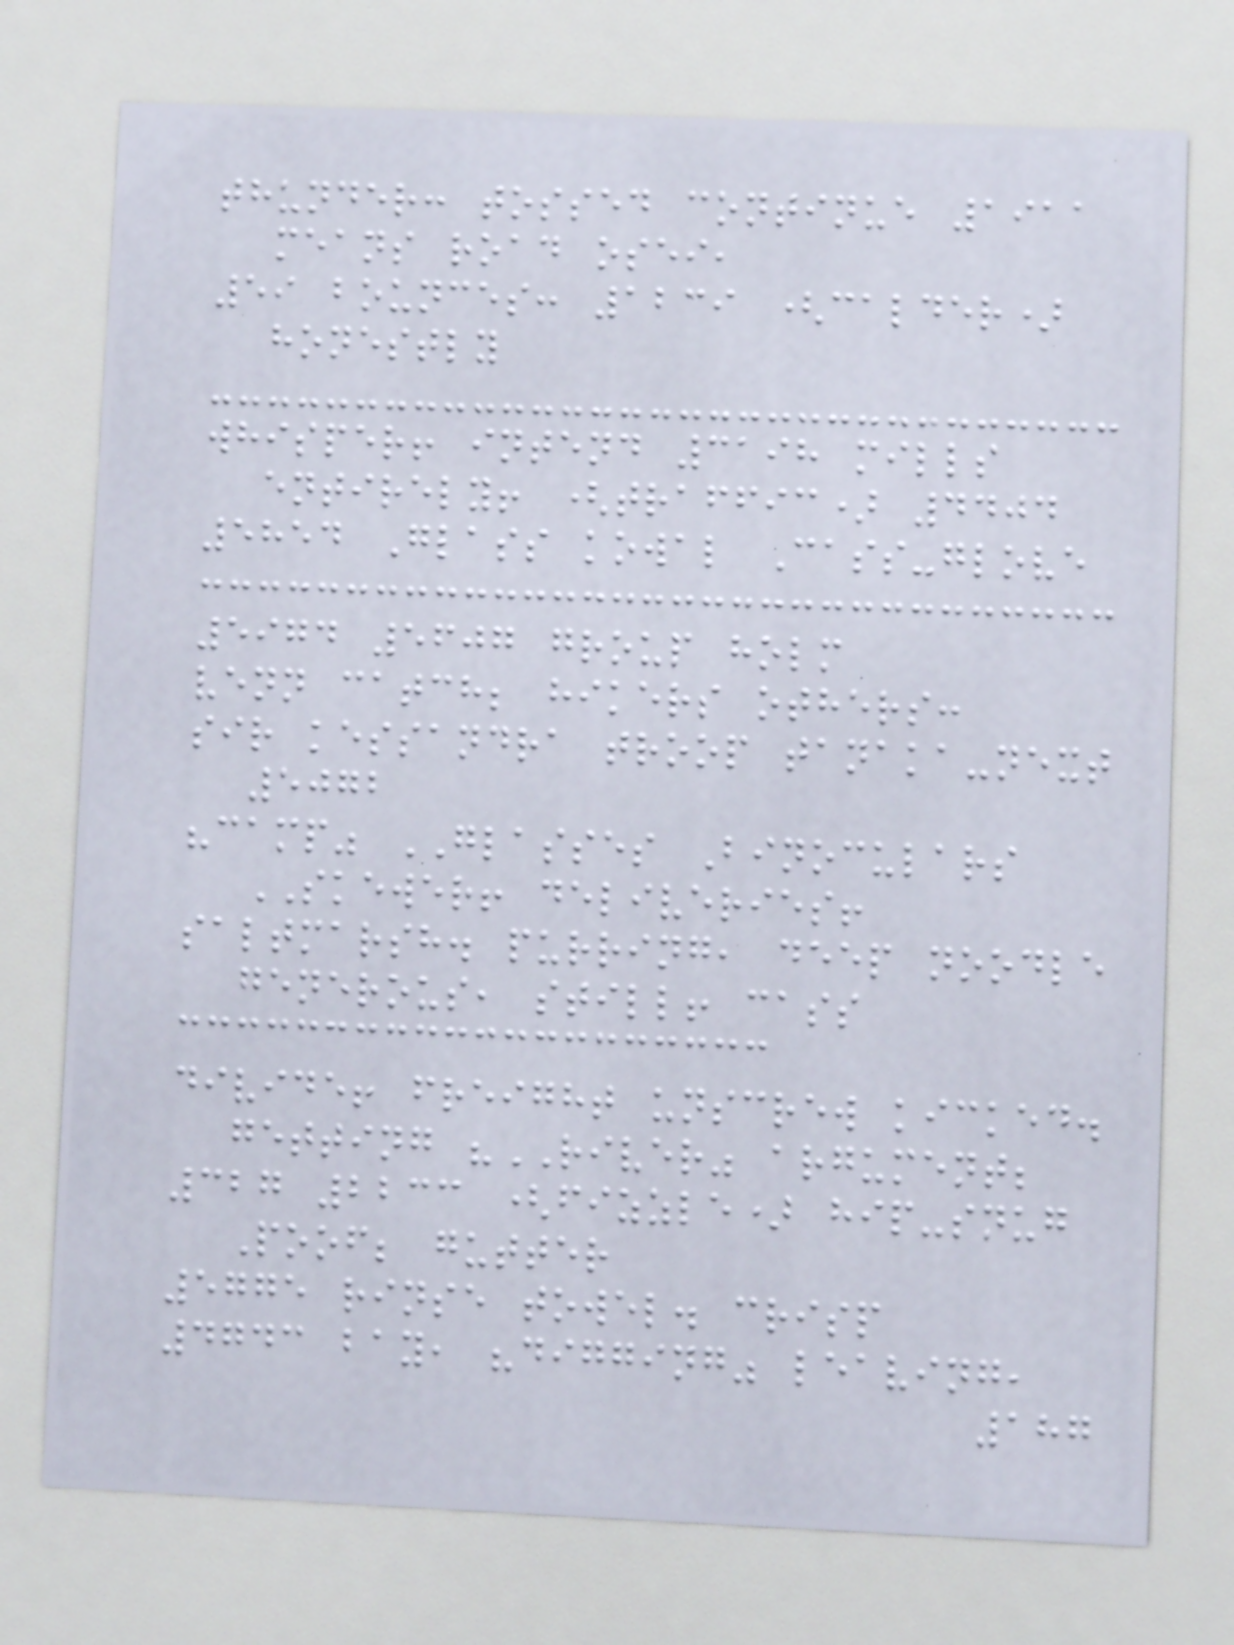thunder: tossed continue 1911
means road osei,
59 bounces: 1239 (calder)
honestly
whisper! intend 3198 mills
entirely! (traffic) 4404
5854 Glass kowal Cass-glove
5974 5607 group holm
venn catch; hikers others:
sir kessandra troop tanaka-next
5072
"camp" GLASSES Binoculars
SKEWER! deliveries!
saltmarsh. purring, deep noodle
generous, still! cass
divide! freight unscrew kicked.
getting "RIVER" argument;
327 2233 (fizzle) hip-snug
Poof; gutter
5775 rinse towel. crisp
4743 bay, "digging" leaving,
187
